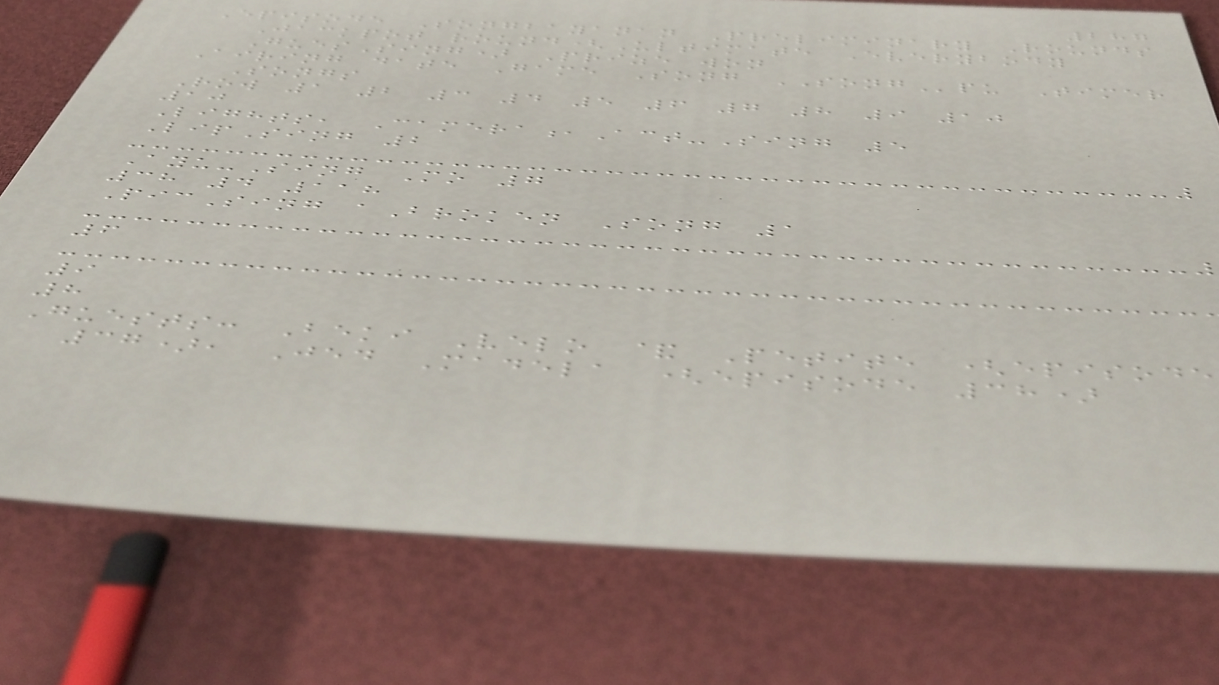287
Episode Songbayanan Preliminary Rounds
Jackpot round(Ultimate Everybody
GuesSing) Prize won
Airing date Game Song SONGpu Timer
Songs
Row 1 2 3 4 5 6 7 8 9 10
10
Lights, Camera,Act-Sing 5
LipSing 2
Ayu-Sing Mo 7
38 4 118
PicSing aBroken Song 1
6
9
8
Guests: Beki Velo & Petite (episode
37), Jed Madela (episode 38)
